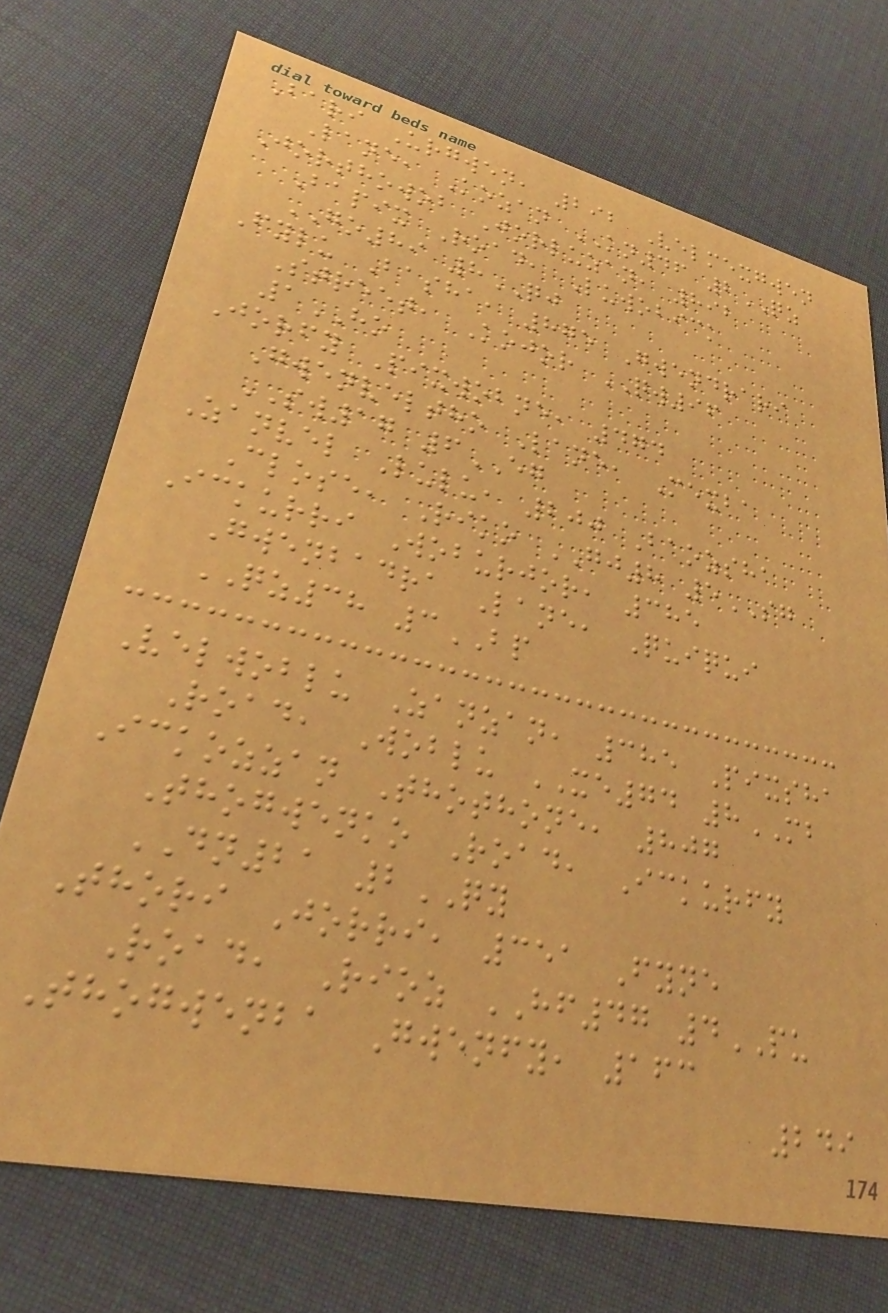Bari Urgwen, 292 Velmexgwen
Lane, Kozan KN46 2QZ
Jorthowob Jorluzan, 892
Bapix Road, Luwobick
GO89 8QJ
Fylu Basha, 875 Gwendrari
Street, Kojor QW96
1HO
Jorfy Pixwobne, 474
Gwenveltho Lane, Mexba
SW17 6EG
Zanvel Lulu, 200 Baozsha
Close, Riko GJ8 5SG
Ickurri Woburjor, 385
Gwenbadra Lane, Quiqui
QZ38 3BP
Velwoblu Zanzan, 385 Pixsha
Road, Woblu XE74 8MB
Ickozzan Thothone, 807
Thogwenko Road, Ickurfy
DN21 2QY
Thori Jorri, 351 Fyne
Road, Rioz HF47 4PU
Thogwenba Gwenfy, 163
249
